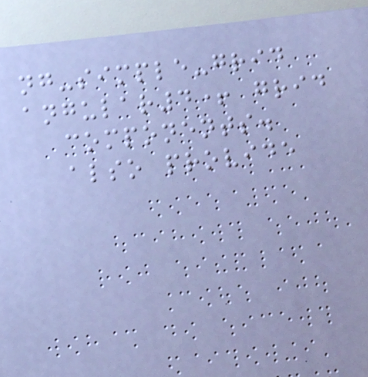ng-simple-grid
angular4+ grid
components.
also provide
